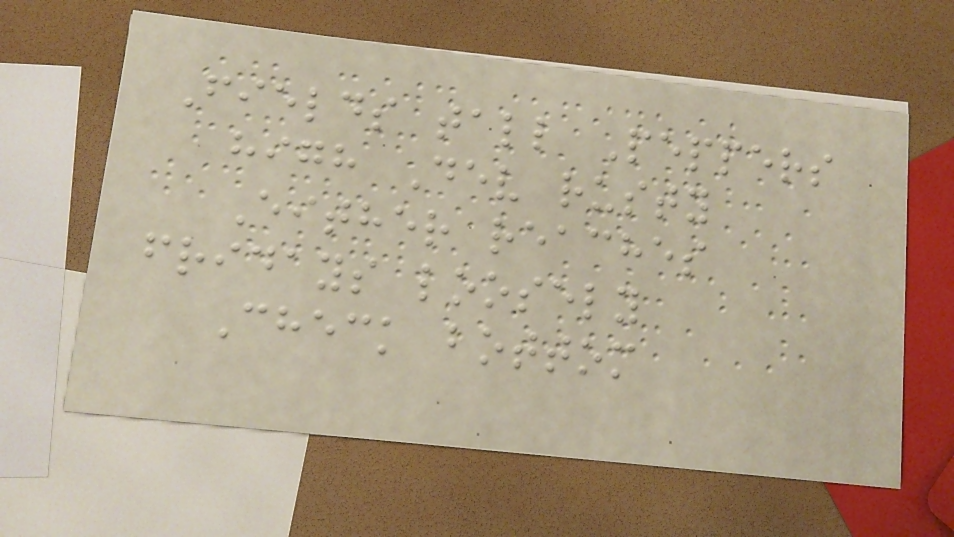Fields tall Peppers
high Dev rusty
Either reaches
fridays loosely
Check bottom
